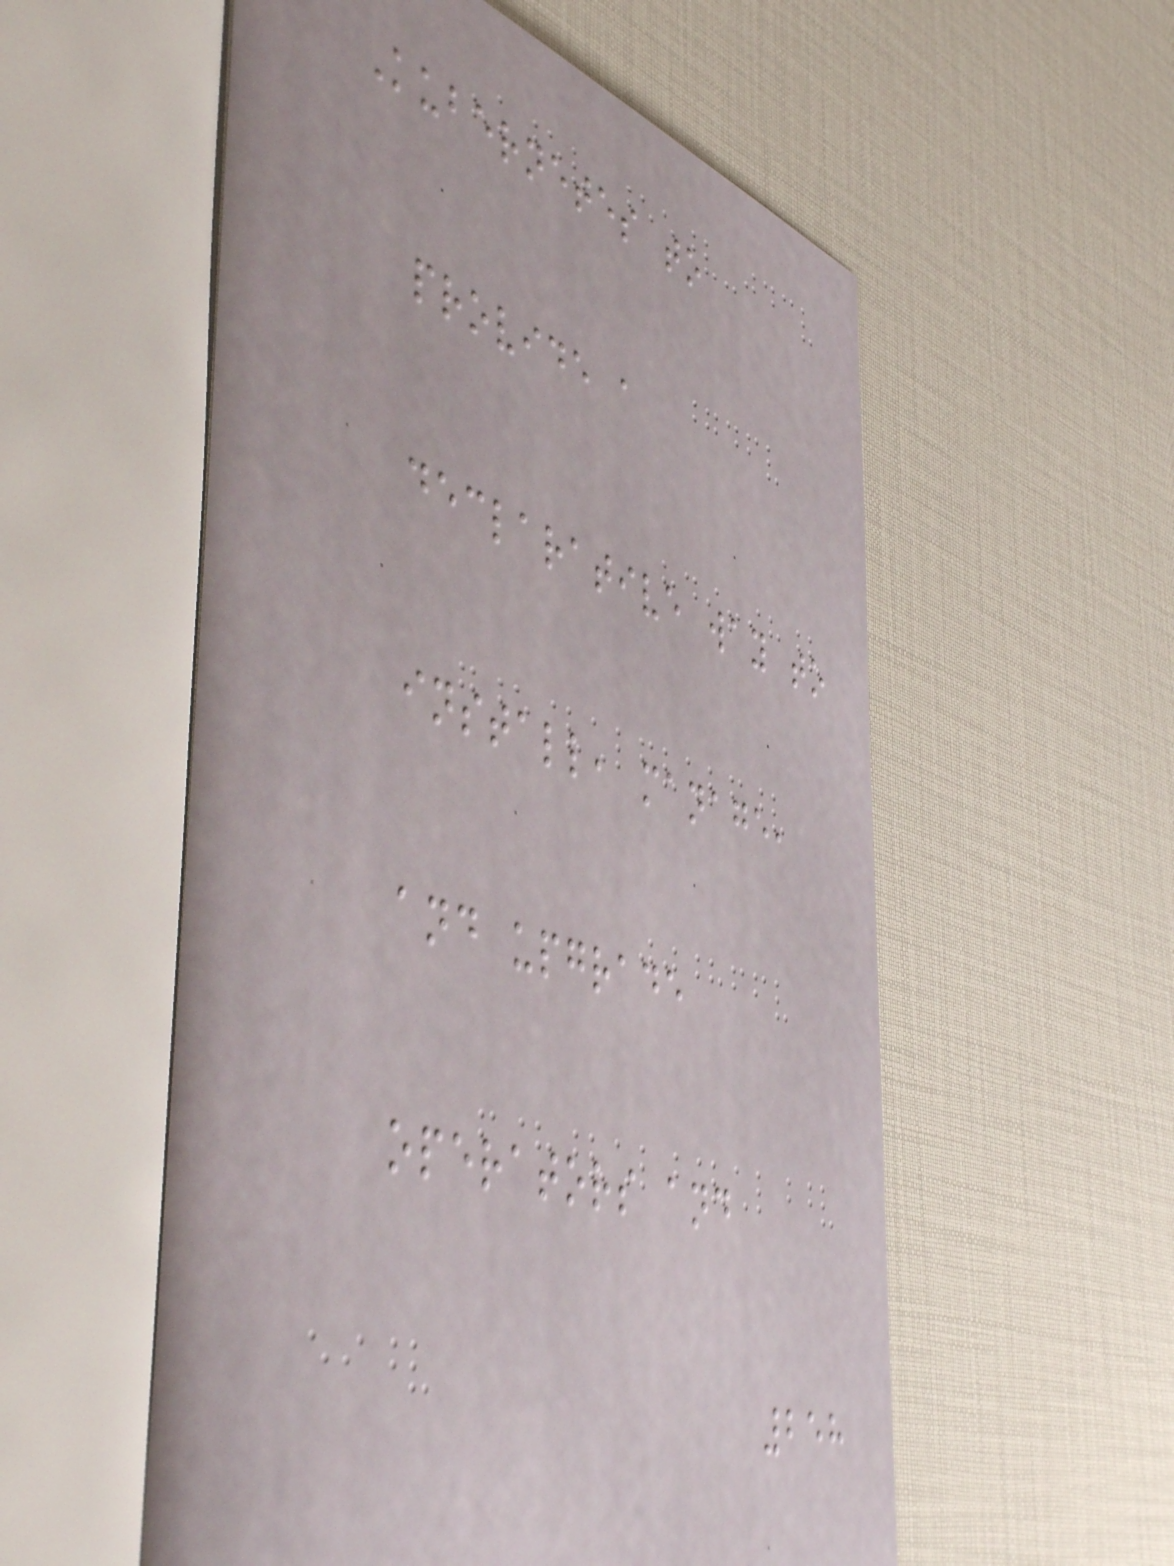Kubernetes to
provide a
declarative way to
install, manage,
and upgrade
operators and
258
